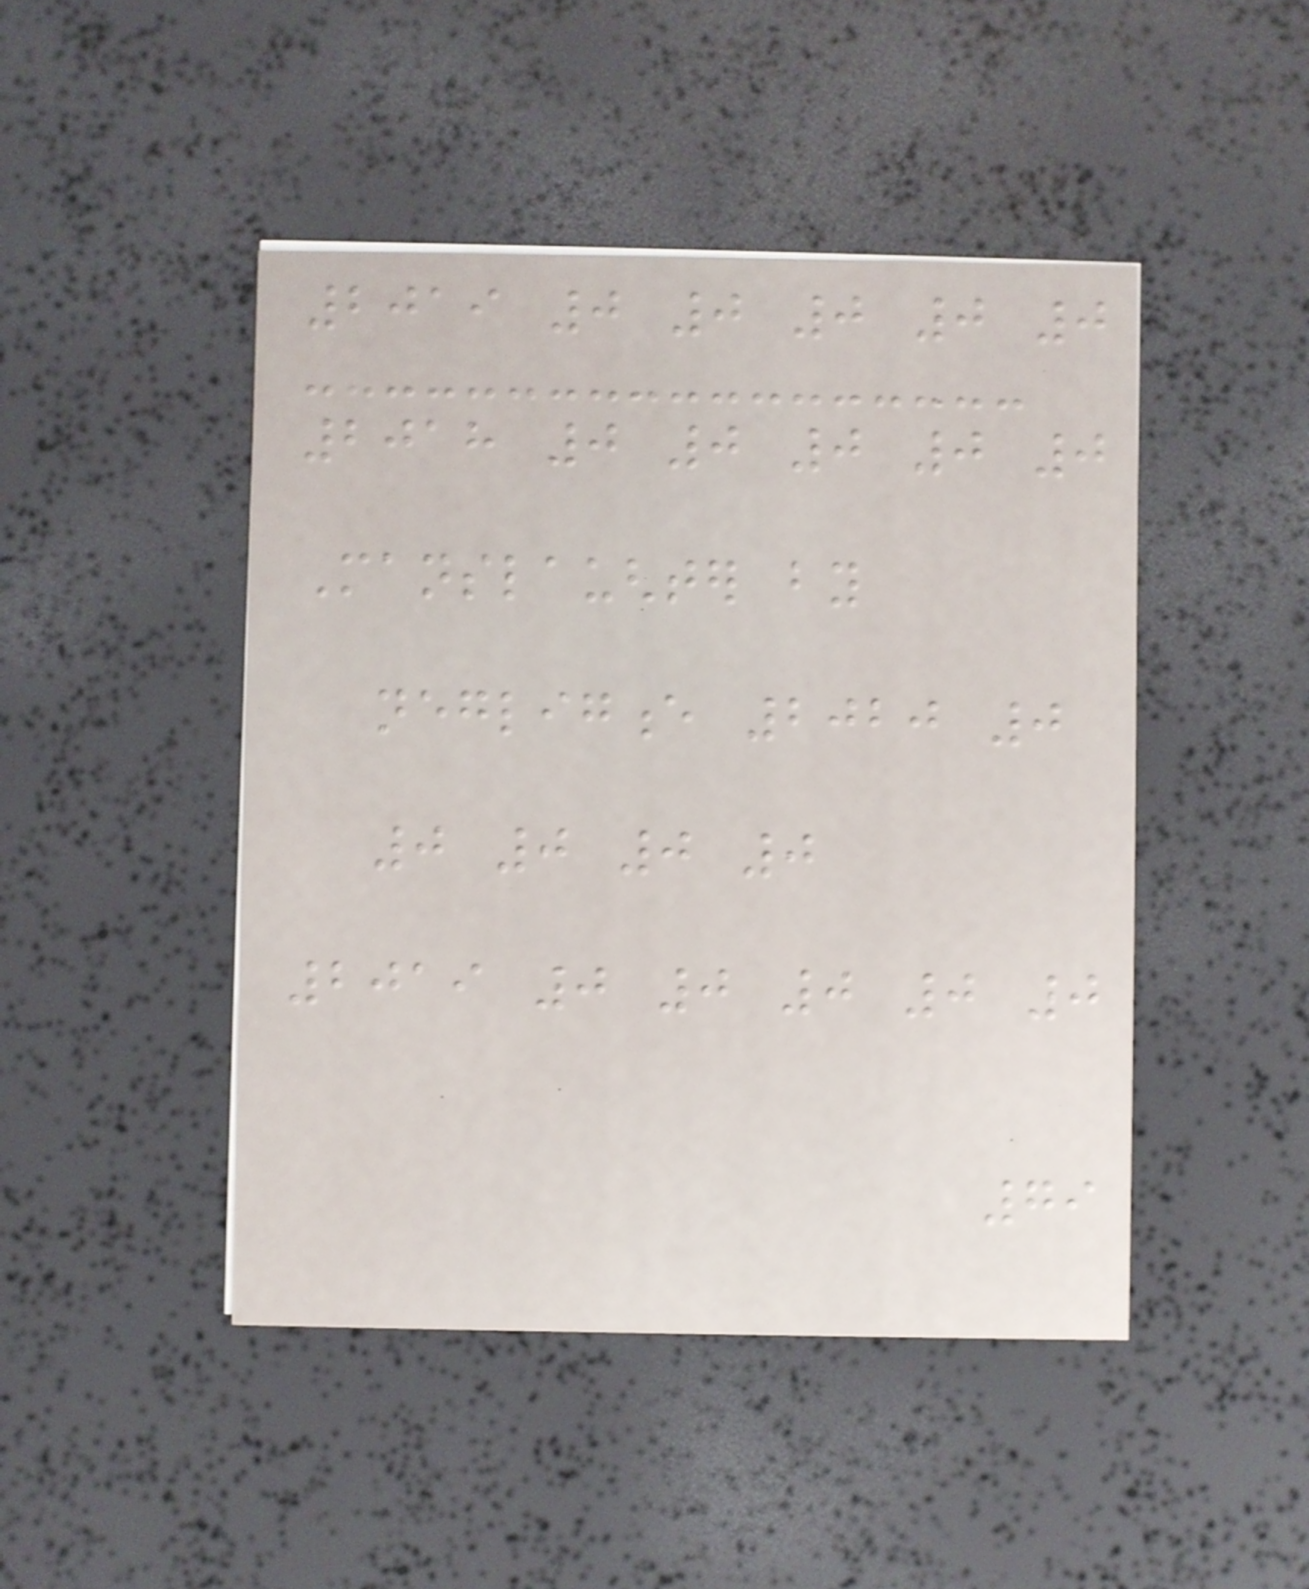2019 0 0 0 0 0
2018 0 0 0 0 0
Manslaughter by
negligence 2020 0
0 0 0 0
2019 0 0 0 0 0
79
